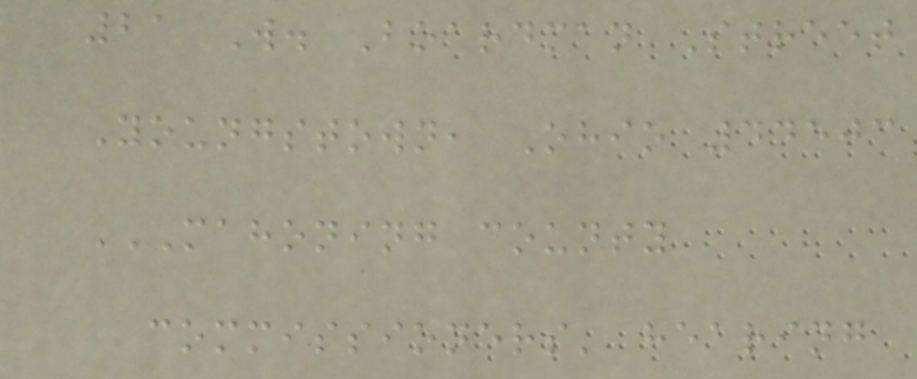21 W. Boardman Street
Youngstown, Ohio 44503
MAHONING COUNTY
COMMISSIONERS' HEARING
